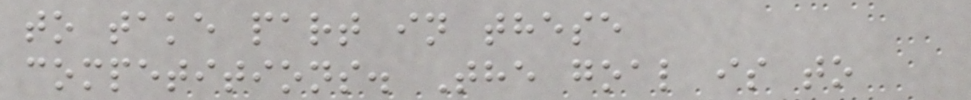to take part in these
competitions. The goal is to
